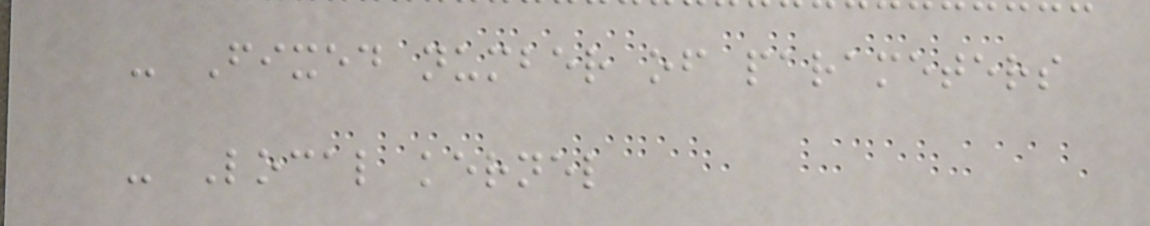- Fixed number of parameters
- Local kernel
